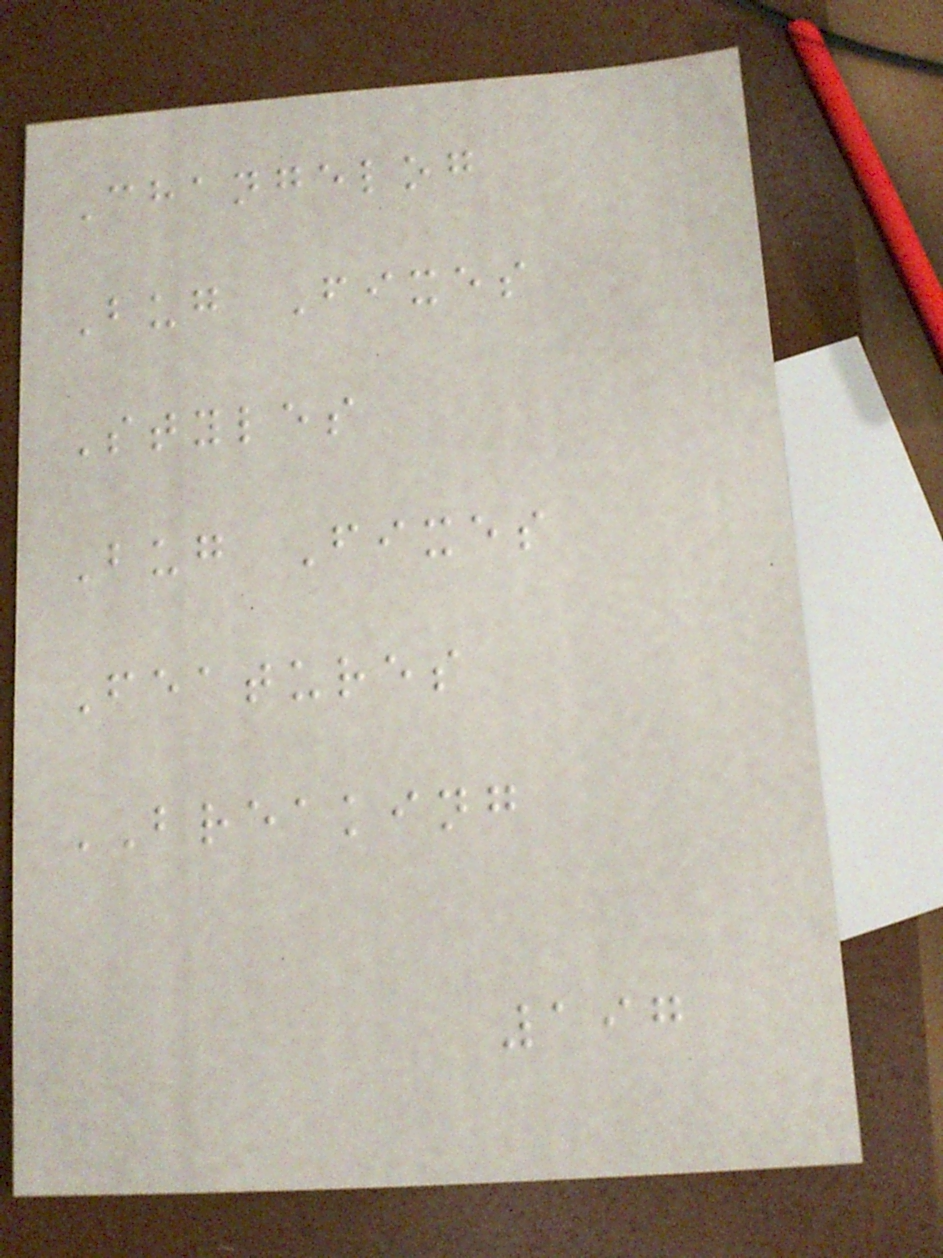Changelog
Bug Fixes
Styles
Bug Fixes
Features
BREAKING
197
